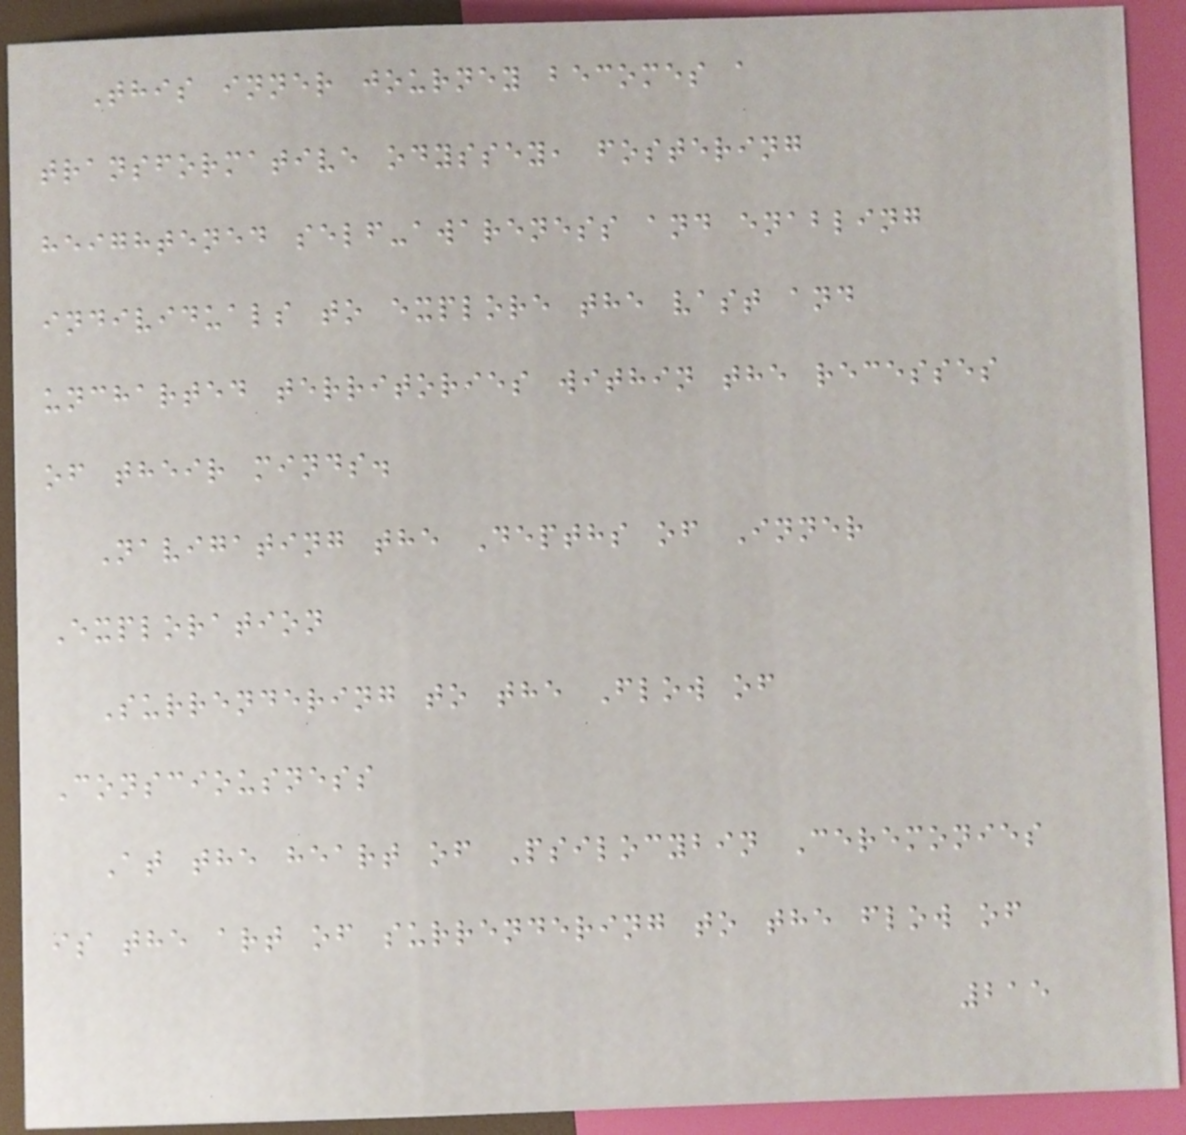This inner journey becomes a
transformative odyssey, fostering
heightened self-awareness and enabling
individuals to explore the vast and
uncharted territories within the recesses
of their minds.
Navigating the Depths of Inner
Exploration
Surrendering to the Flow of
Consciousness
At the heart of Psilocybin Ceremonies
is the art of surrendering to the flow of
215
